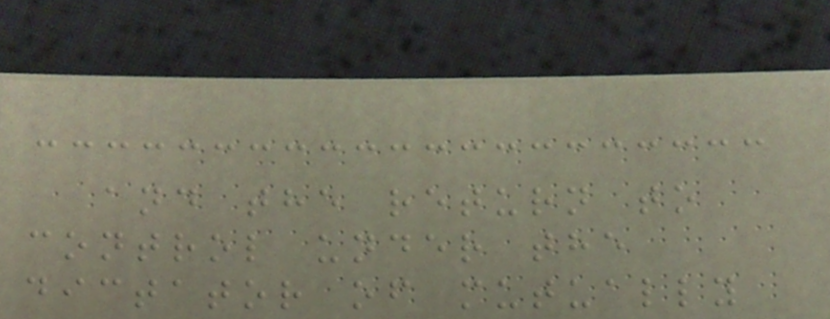and the return to
control under the
dictator of mutually
